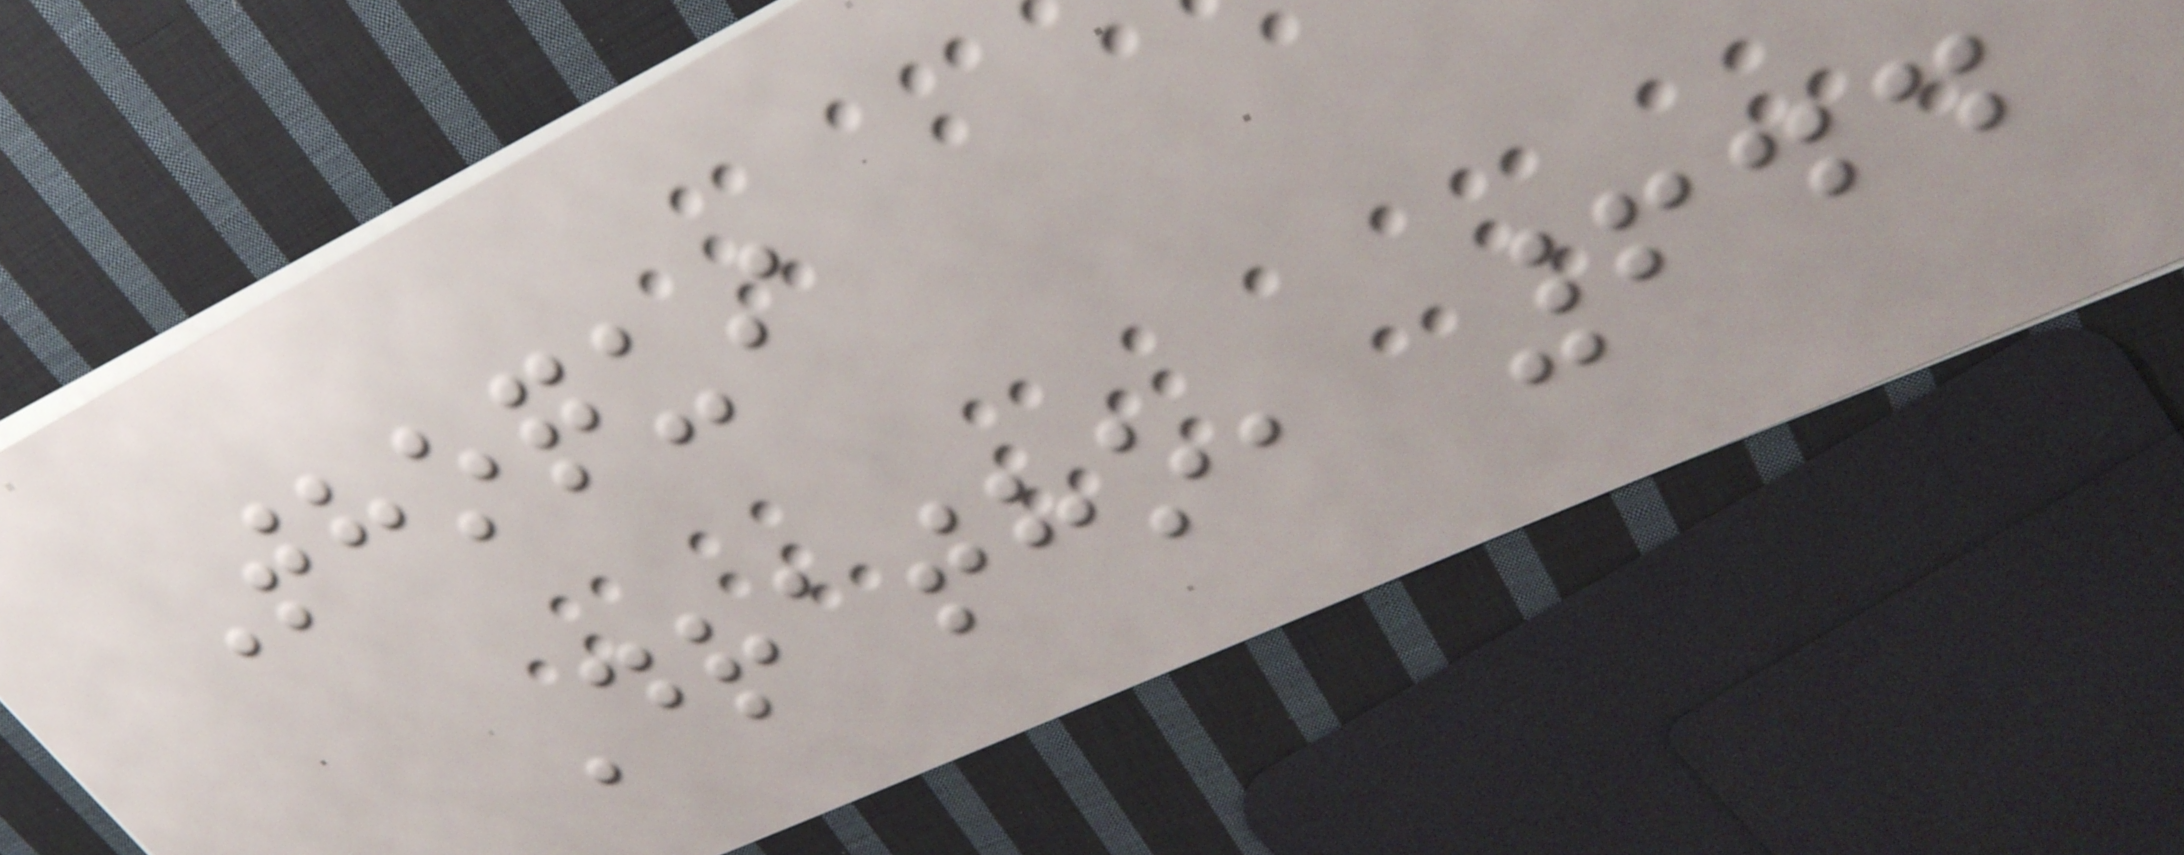Thoqui
Dratho, 644
